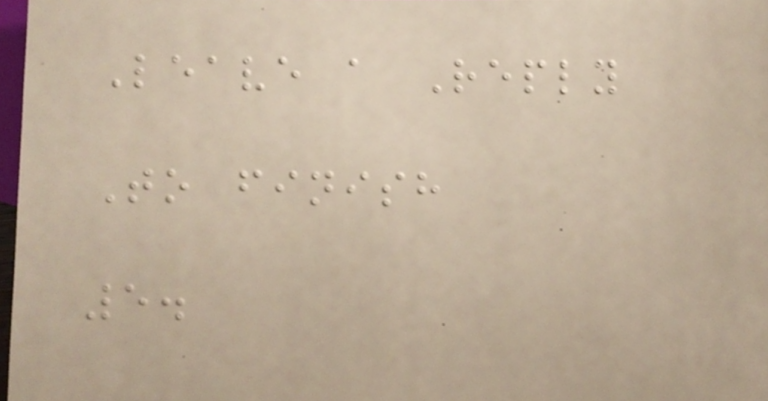Leave a Reply
To finish
5.
